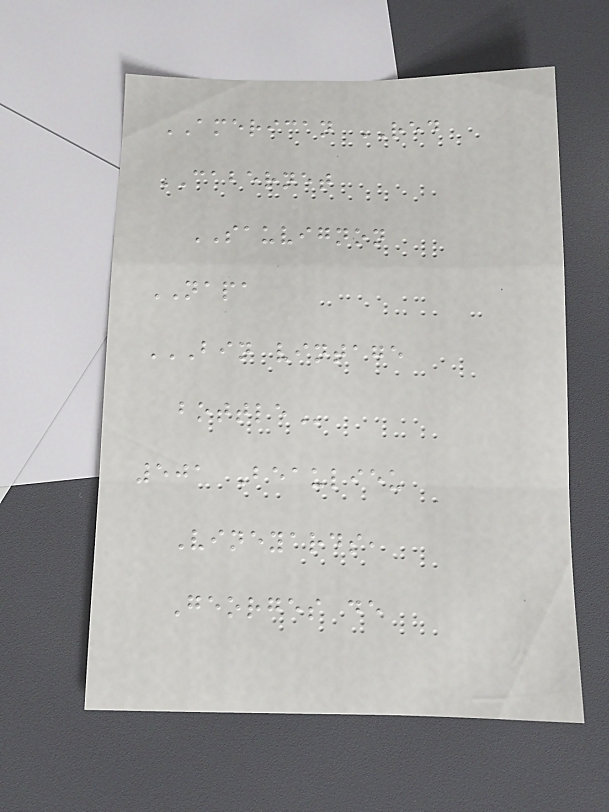AMERICAN RED
CABERNET
SAUVIGNON
NAPA
BIN VINTAGE
BOTTLE
501 Beaulieu
Vineyards,
Georges de
